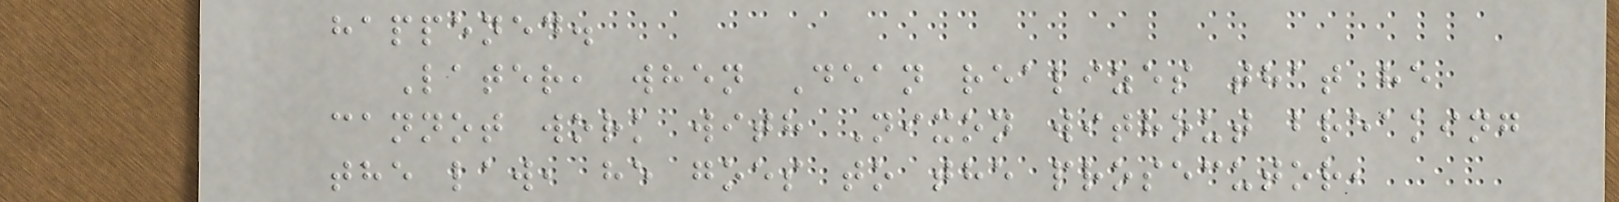happened.
Later, when Dean realizes that he
cannot work with Nixon without breaking
the law, he goes to the prosecutor,
